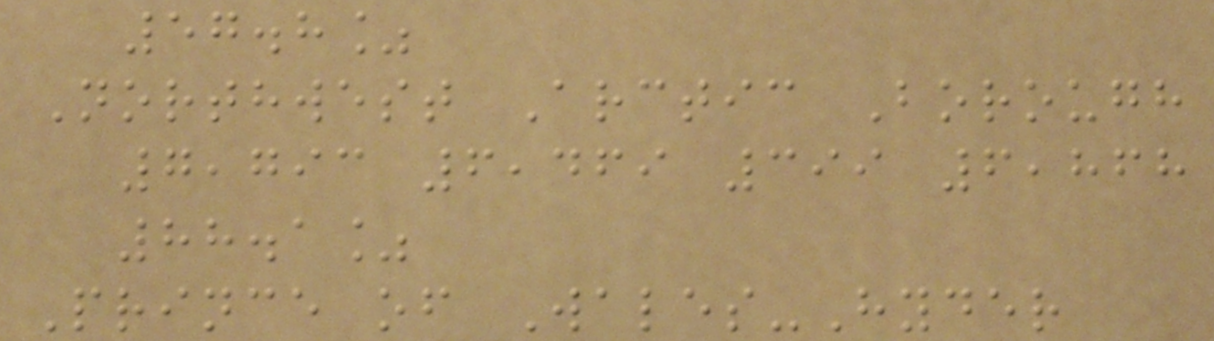57.8%
Northwest Arctic Borough
7,793 6,469 399 6,868
88.1%
Prince of Wales-Hyder
